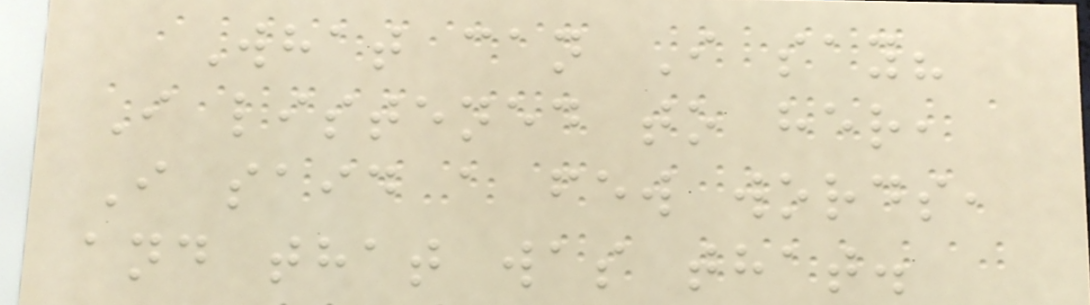What can I say?
I listened to her,
I said a few words,
and that was that.
